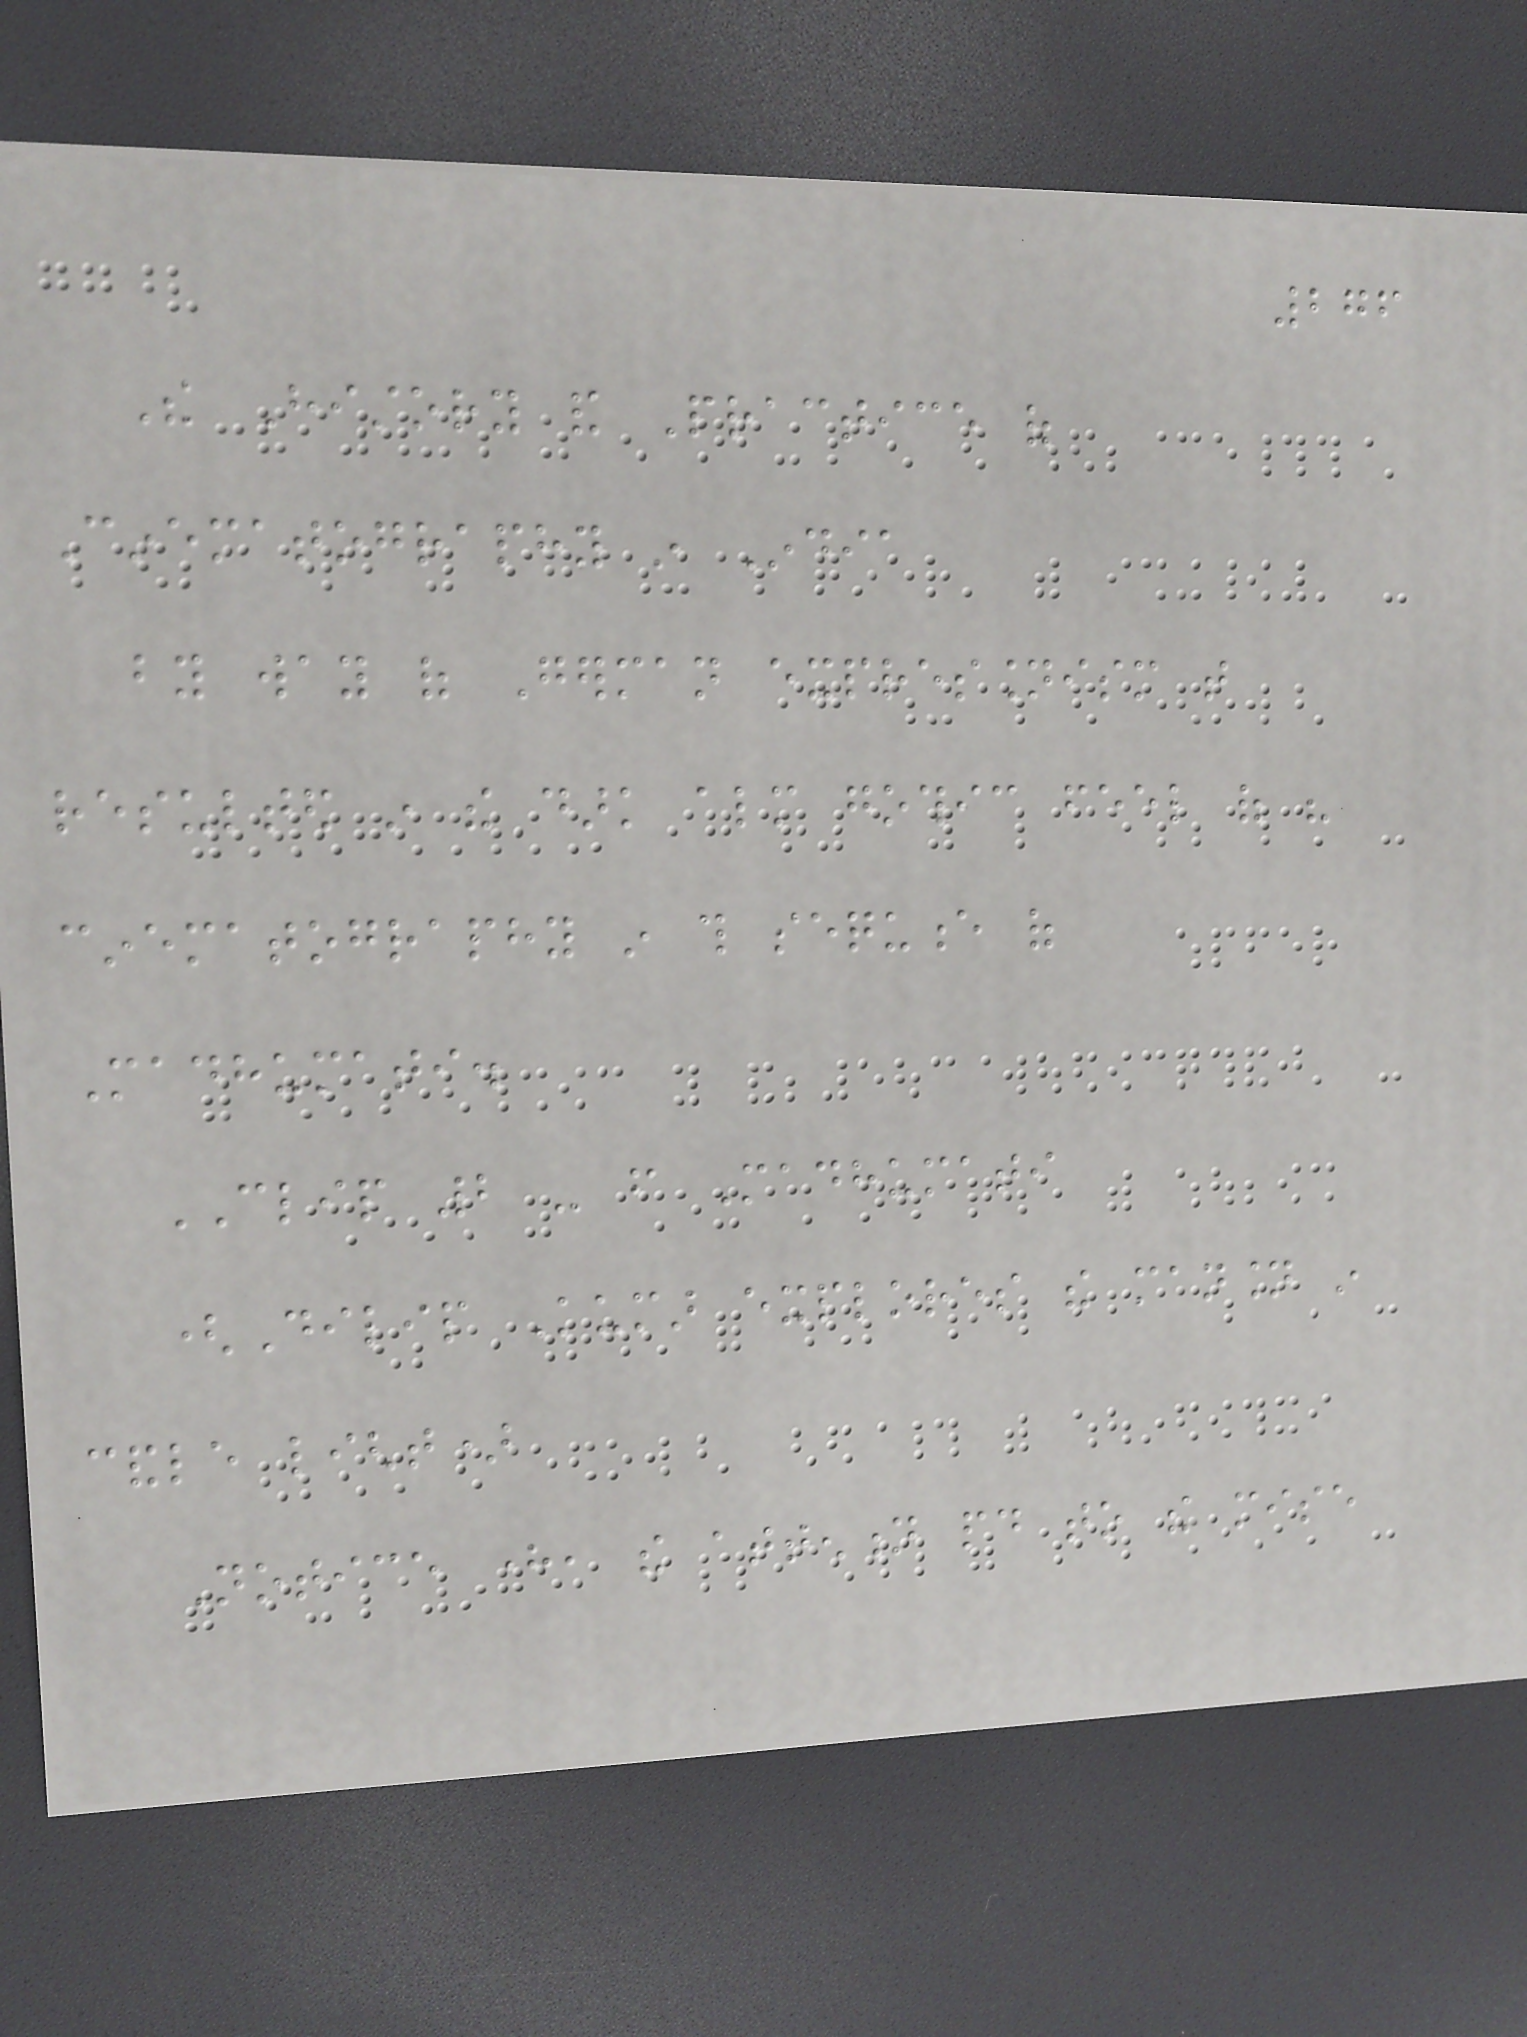276
The History and Practice of
Cinematography in India
by way of German expressionism that
resulted in the dark almost gothic feel of his
cinematography in this sequence of
Madhumati.
CLIP 2 - from Madhumati
(Dilip Kumar explores the mansion in
candle light)
Notice here, the attention paid to the mise
